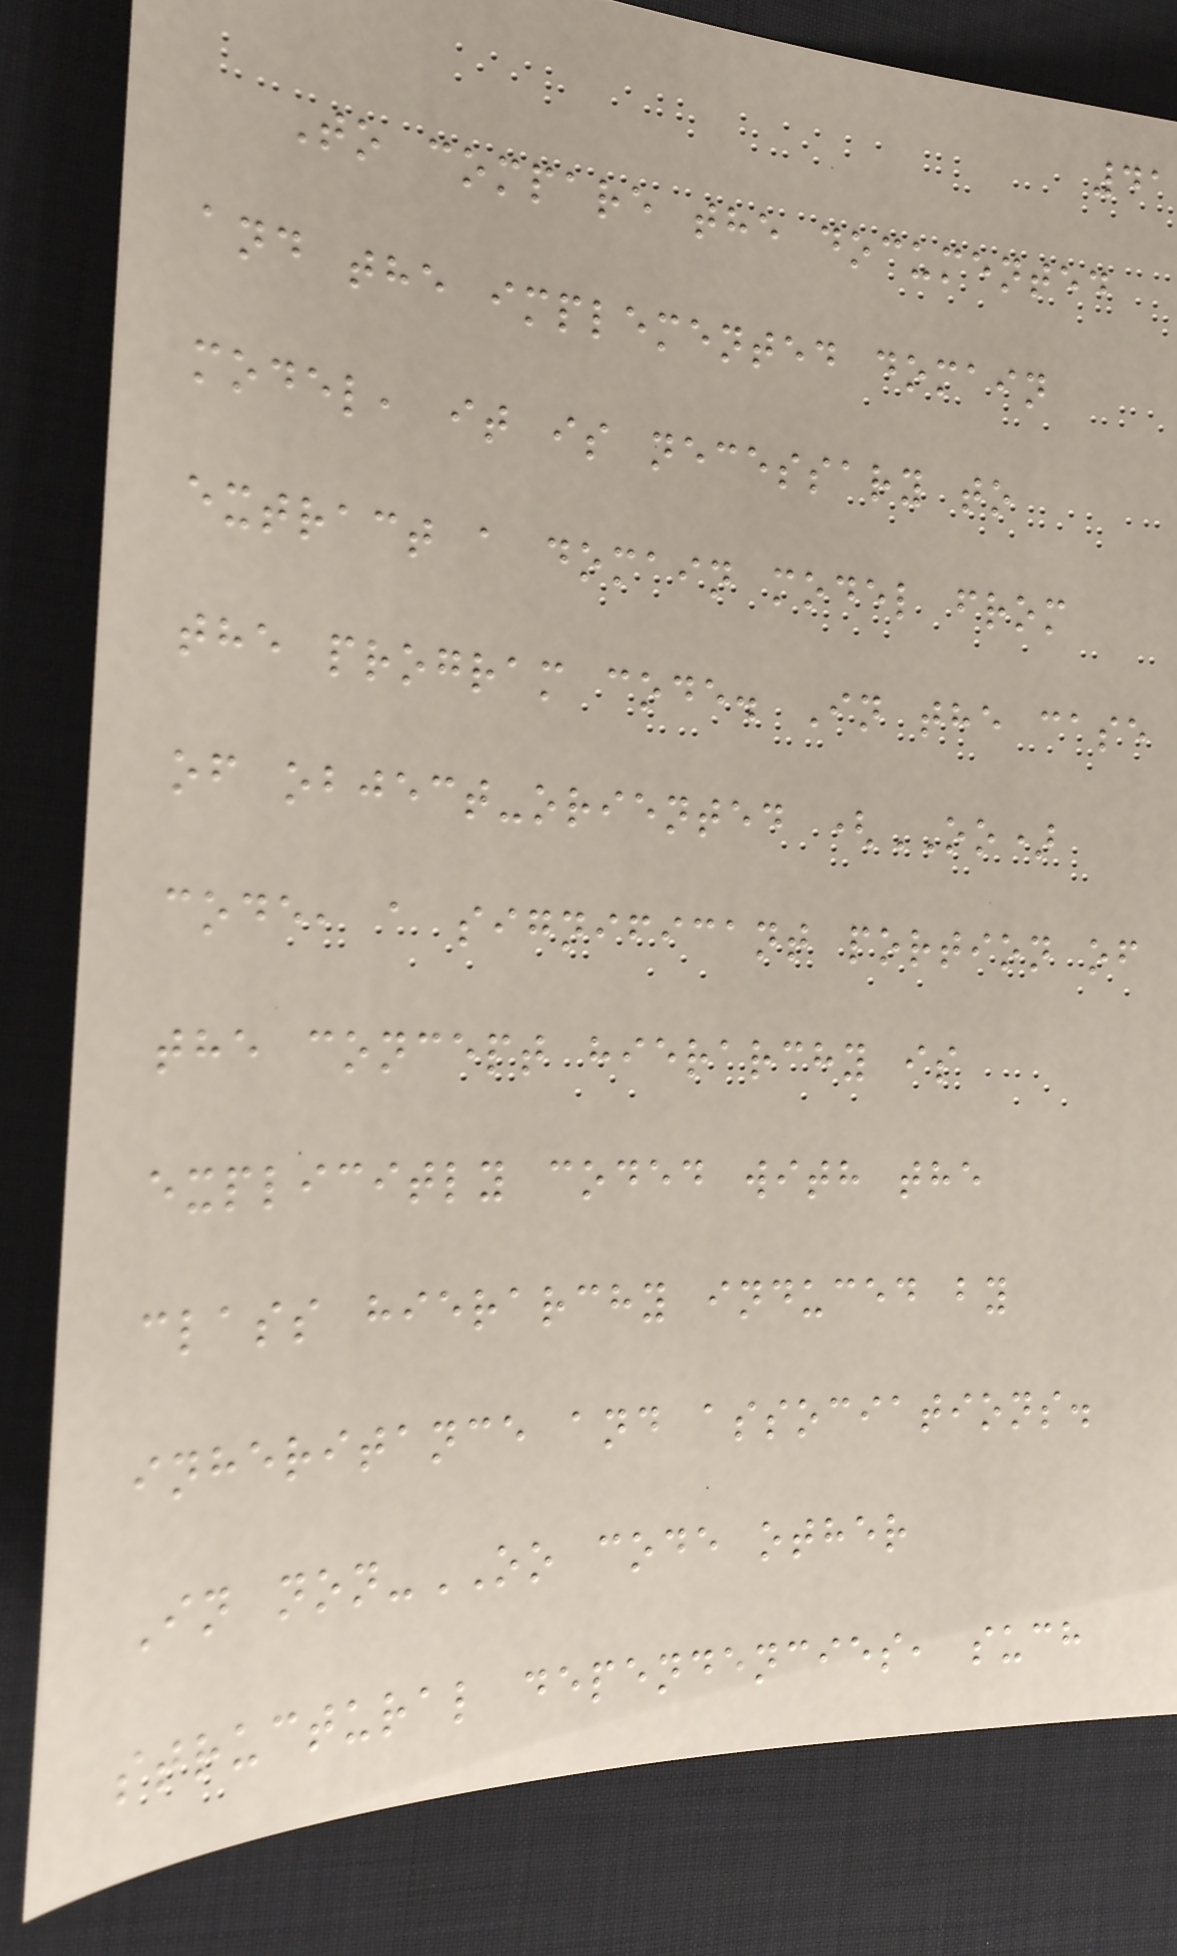41
To compare the documented
and the implemented domain
model, it is necessary to
extract a domain model from
the program code. In the case
of object-oriented (OO)
code, a significant portion of
the concept hierarchy is
explicitly coded with the
class hierarchy induced by
inheritance and associations.
In non-OO code other
structural dependencies, such
